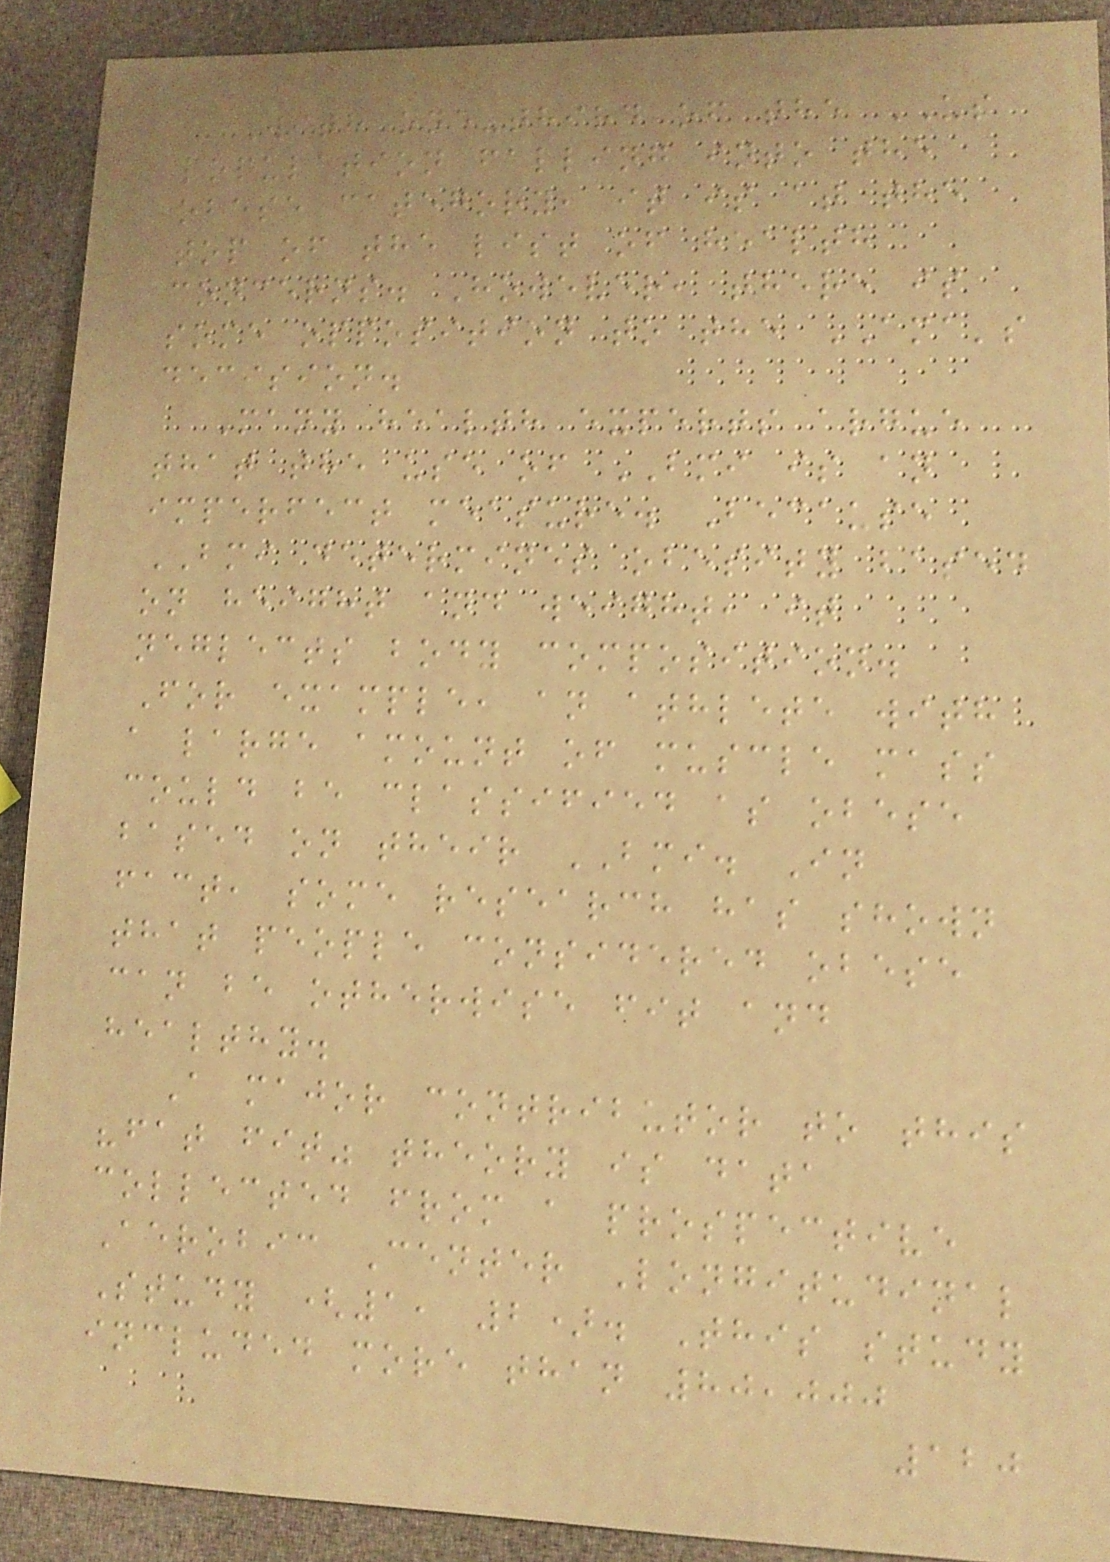With one-third of the US
population falling into the
obese category, it is at the
top of the list of health
concerns. However, there is
some opposition to the AMA's
decision.
Many health experts argue
that the use of BMI is an
imperfect measure. Because
BMI determines obesity based
on height and weight, it
neglects body composition.
For example, an athlete with
a large amount of muscle mass
could be classified as obese
based on their BMI. In
fact, some research has shown
that people considered obese
can be otherwise fit and
healthy.
A major contributor to this
"fat fit" theory is data
collected from a prospective
Aerobic Center Longitudinal
Study (1, 2). This study
included more than 80,000
120
